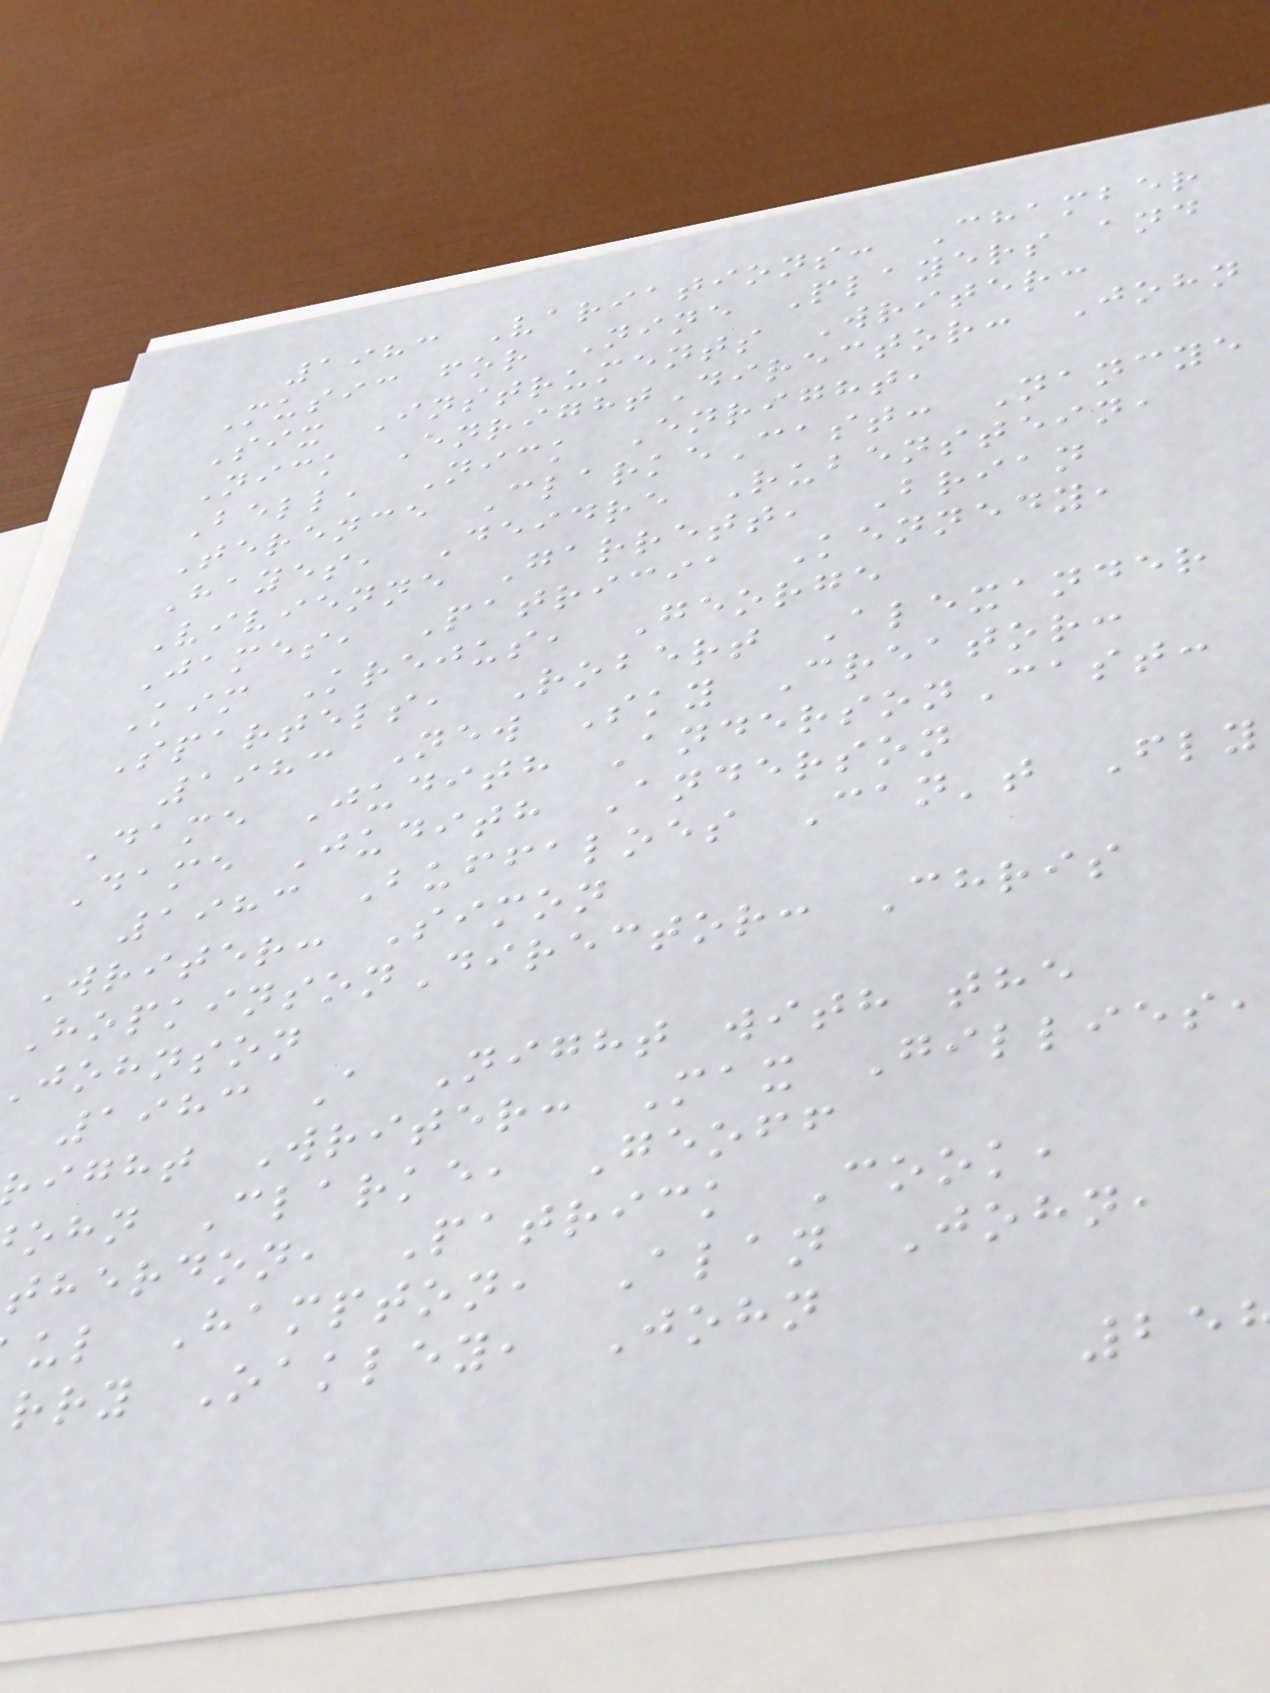1983 Variations: Chamber
Music for Nine Players and
Six Instruments Writer:
Nick EnrightDirector: John
Bell, Nick Enright,
Terence ClarkeCast: Nancye
Hayes, Deidre Rubenstein,
Vivienne Garrett, Brian
James, Patricia Kennedy,
Kim Krejus, George
Spartels, Robert Alexander
1983 New Sky Creator:
Dame Judith AndersonCast:
Dame Judith Anderson
1983 Buffaloes Can't Fly
Writer: Simon
HopkinsonDirector: Chris
johnson
1983 A Night with the
ight Writer: Max Gillies,
ohn Clarke, Geoff
therdon, Patrick Cook,
ul Hampton, Alan John,
rry Oakley, John
